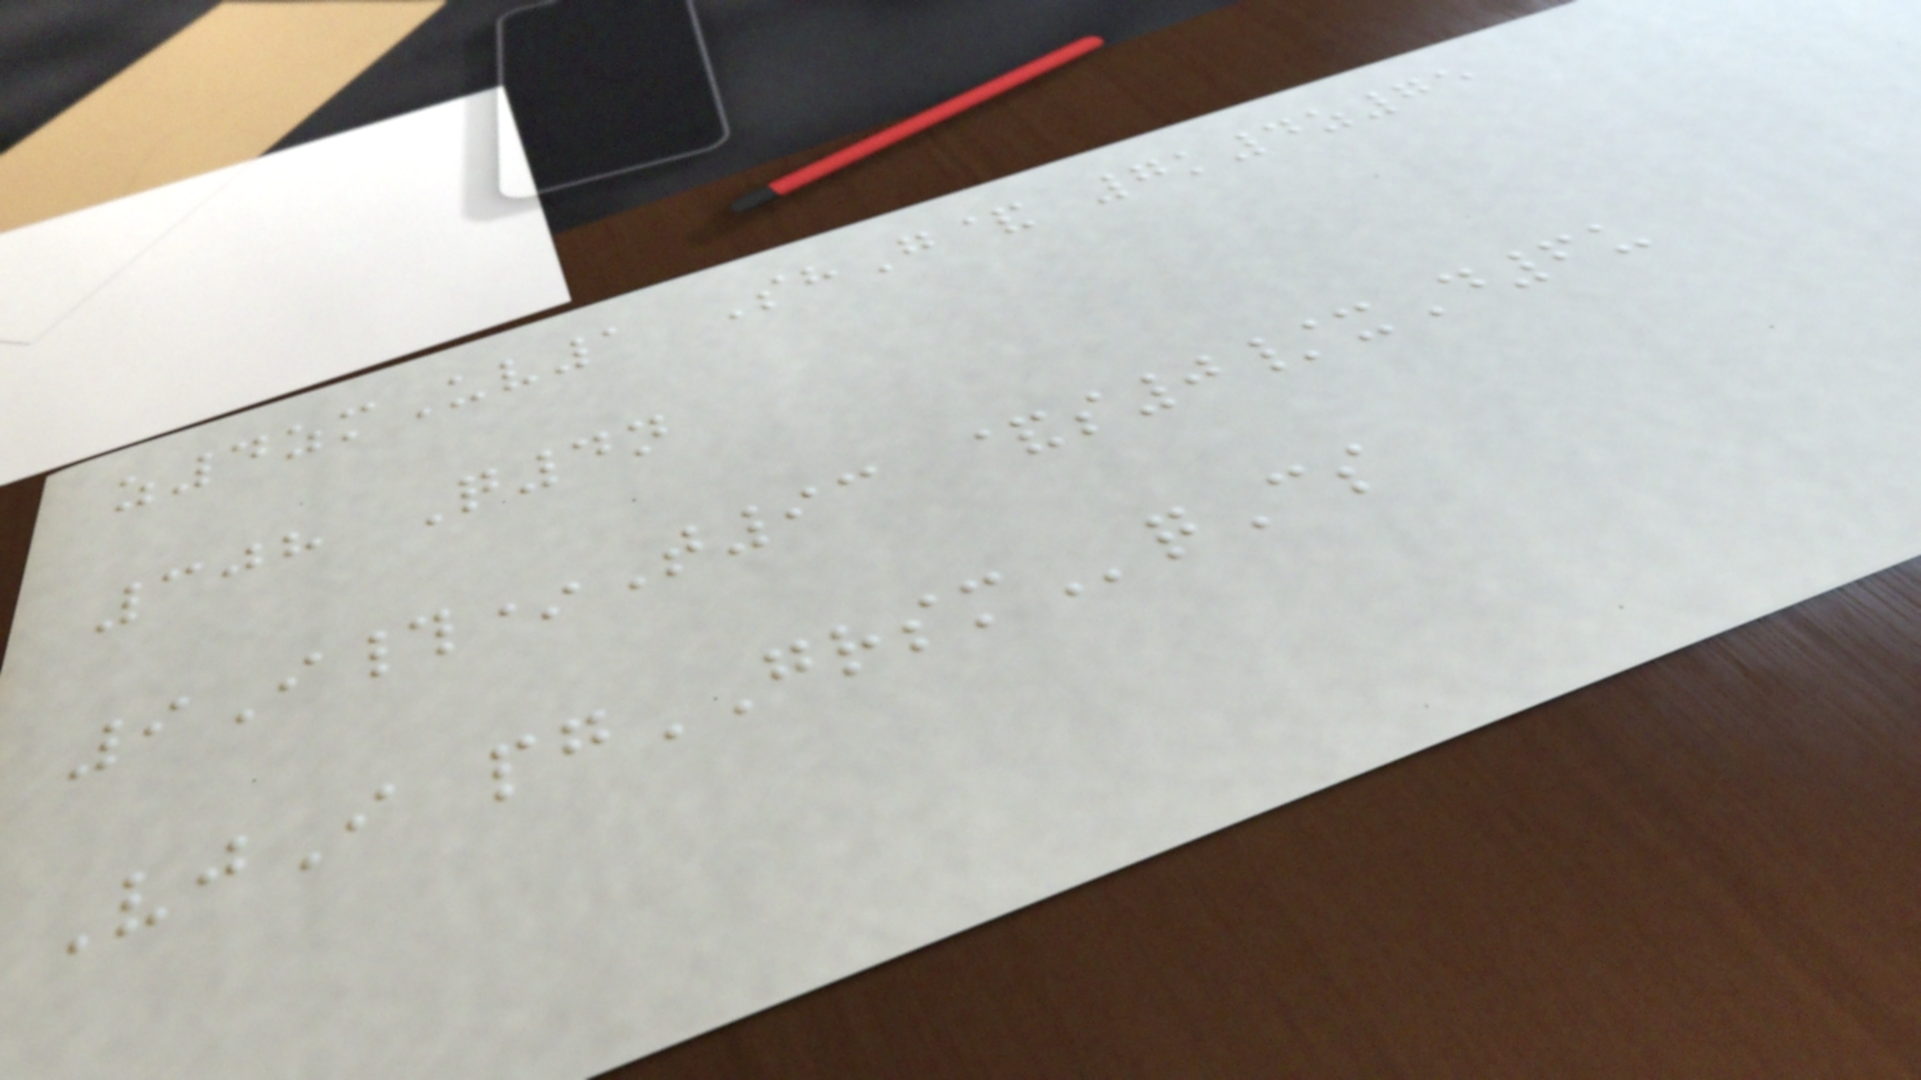z4zmUv1 ShG& 7k4z75
308 Q4n
9I#*T93 &s0/xD6u
VjI pgGRSMqCs
